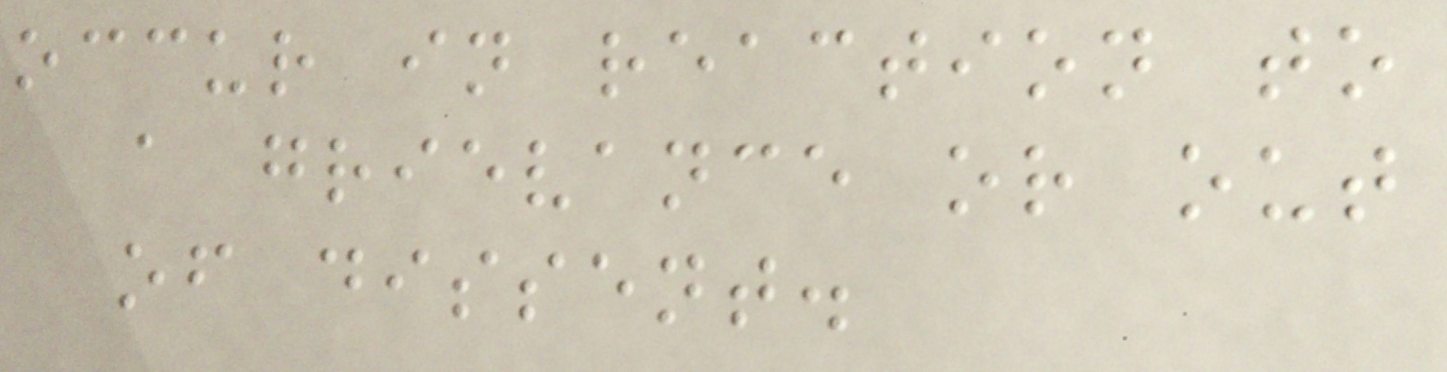occur in reaction to
a grievance or out
of dissent.
